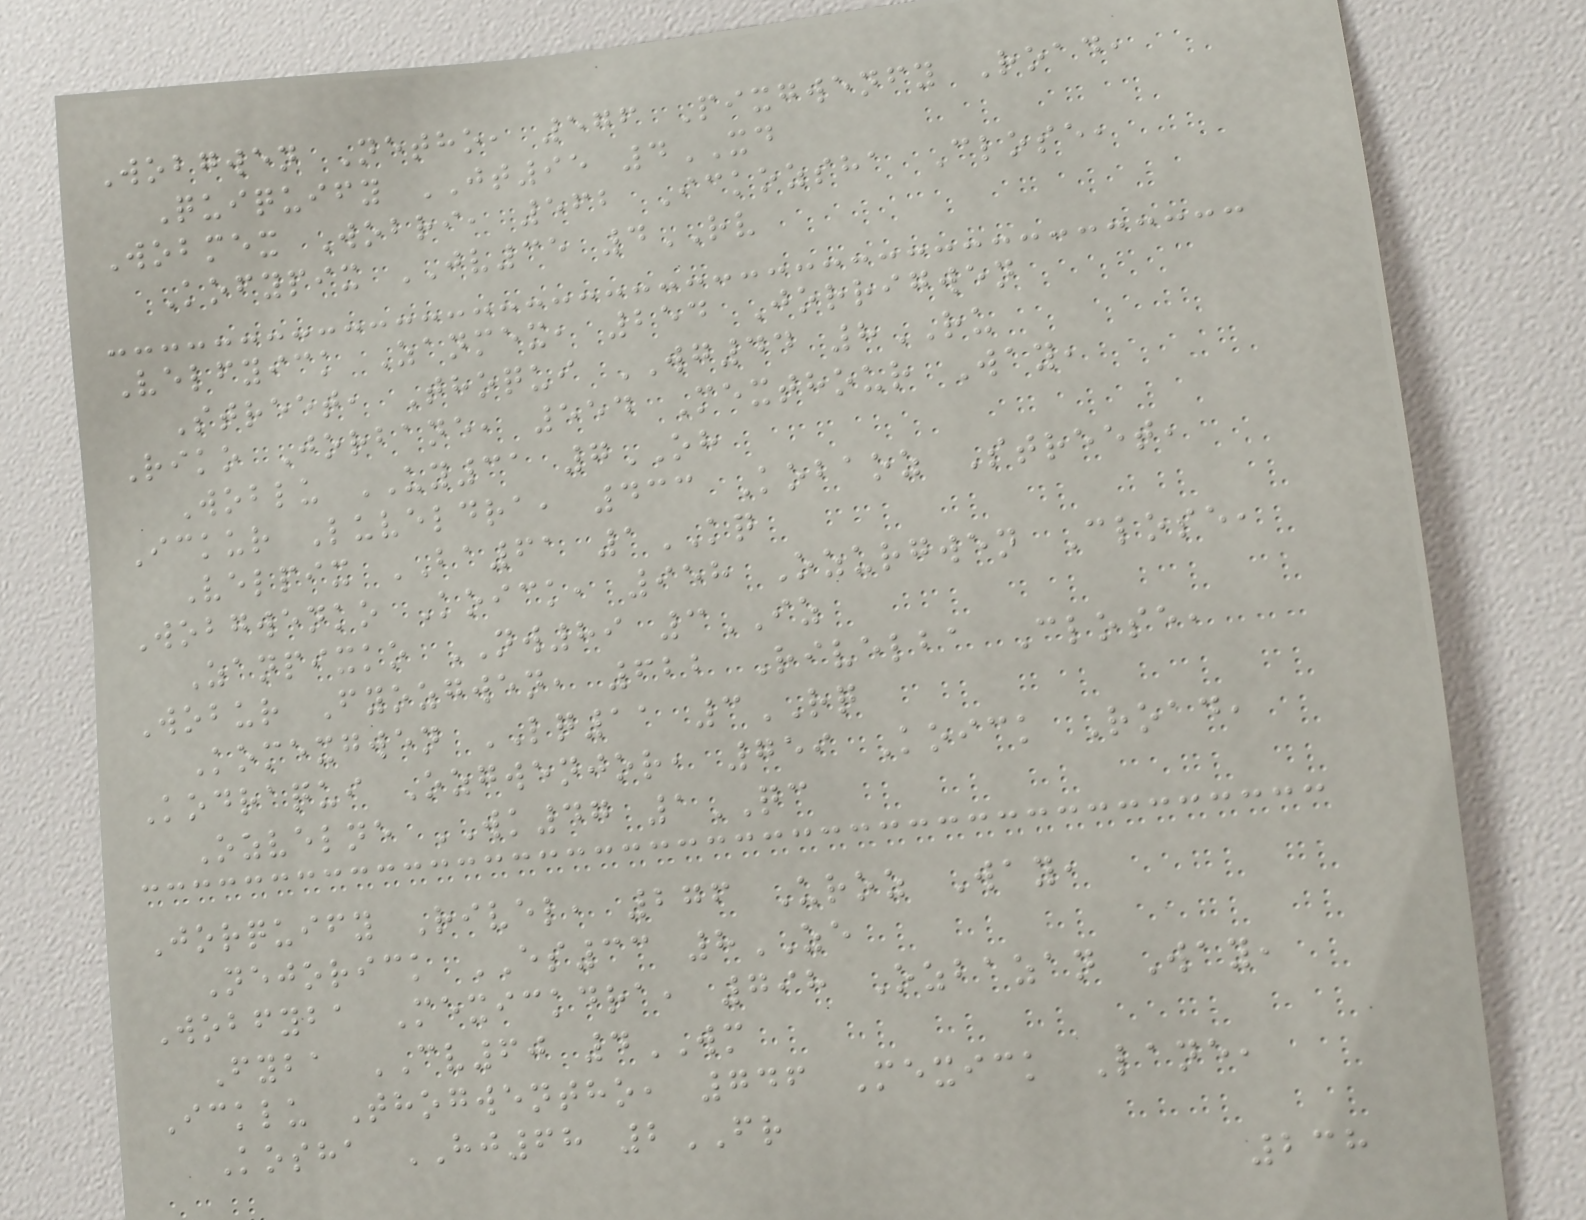Wobgwen Netho, 576 Pixgwenfy Road,
Quiquify JT95 4XD
Wobmex Wobri, 562 Ickozsha Close,
Kofypix JV35 4RV
Velfyick Zanmex, 254 Jorrigwen
Street, Thoqui WG44 8RU
Riko Jorbane, 554 Mexthour Way,
Woblu UY31 7OH
Ickur Luveldra, 433 Kobaoz Street,
Velpix BA61 1KQ
Wobgwenko Koick, 958 Ozurgwen Close,
Zanpixko NW89 3IZ
Wobur Fyozgwen, 622 Rivelba Close,
Komexgwen LQ11 3RQ
Kodraqui Ozgwenjor, 759 Koick Road,
Ozvelne WK47 1QC
Jorquify Rivel, 276 Uroz Way,
Nejorick ES33 8ZE
Wobfyba Mexickdra, 798 Ozbazan Way,
Fyba CV60 4WM
Icklu Thogwentho, 746 Mexick Lane,
Kosha HJ68 2FR
238
